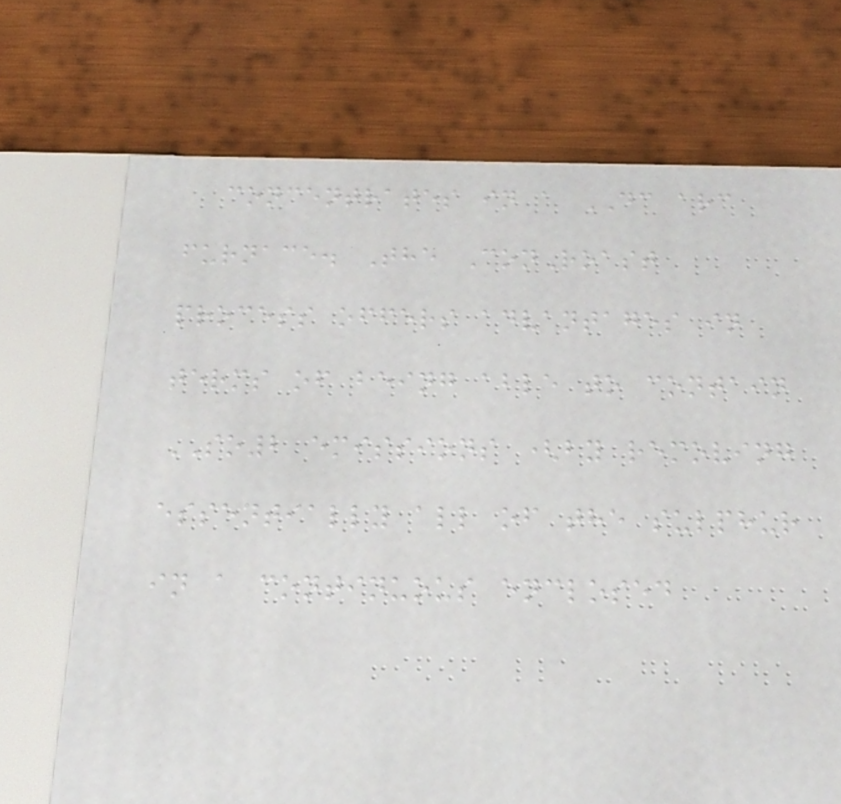concentrates in a DC arc
furnace. The ConRoast
process offers advantages in
terms of being able to contain
SO2 emissions (by removing
essentially all of the sulphur
in a continuous enclosed
